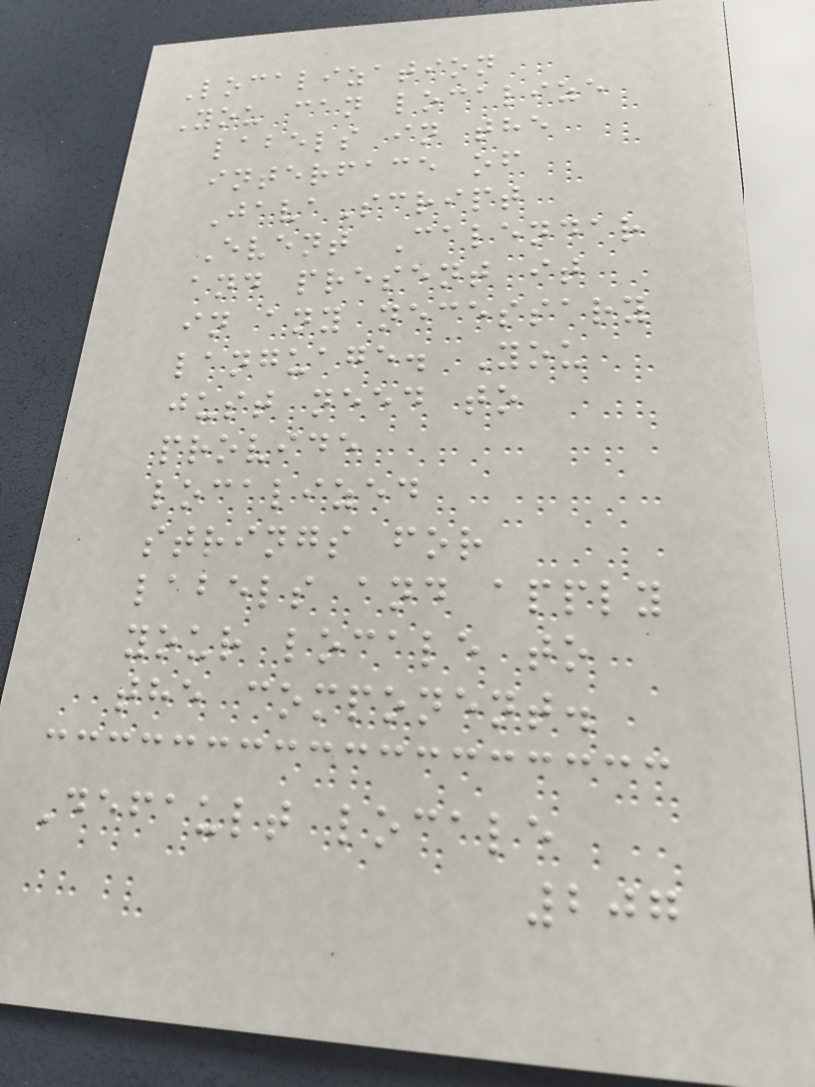Localization
You can localize
labels in the
interface of
JavaScript
Event Calendar
and present it
in any necessary
language. You
just need to
provide
localized
strings for
labels and apply
your locale to
the component.
Default locale
207
